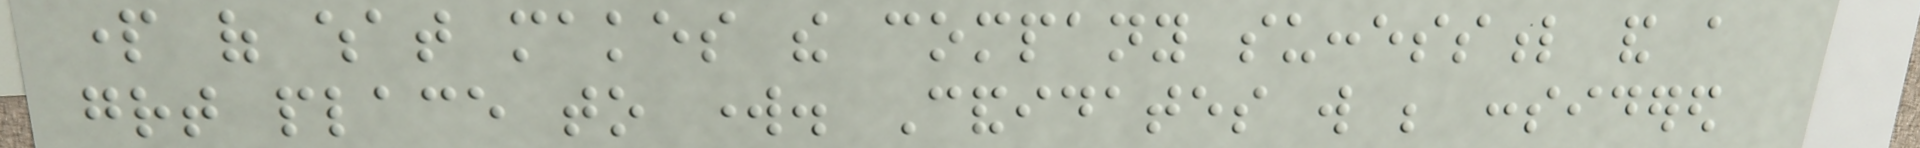part of what makes the company successful and a
great place to work. Candidates will be considered
